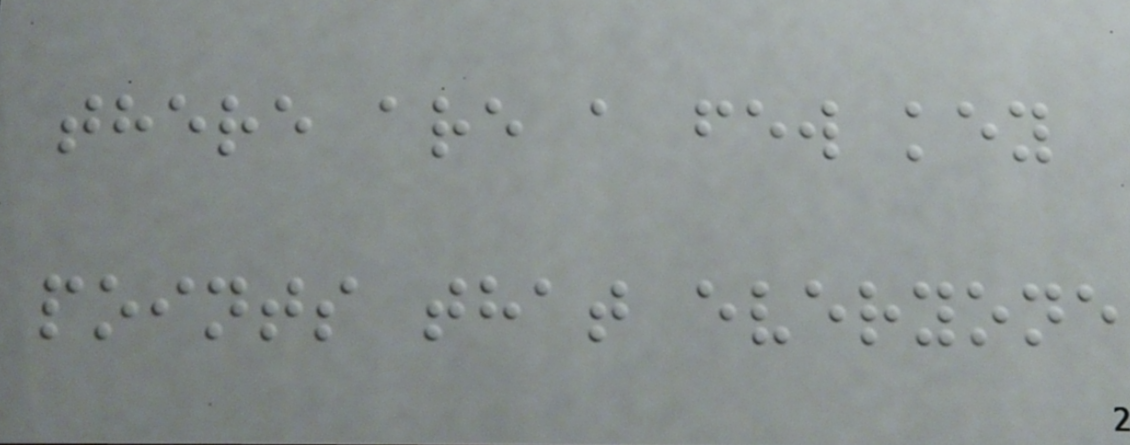there are a few key
points that everyone
